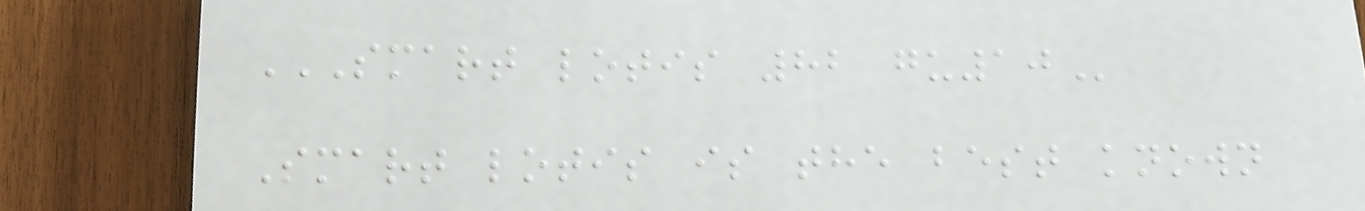SMART LOTIS 82 GU10
Smart lotis is the best known
